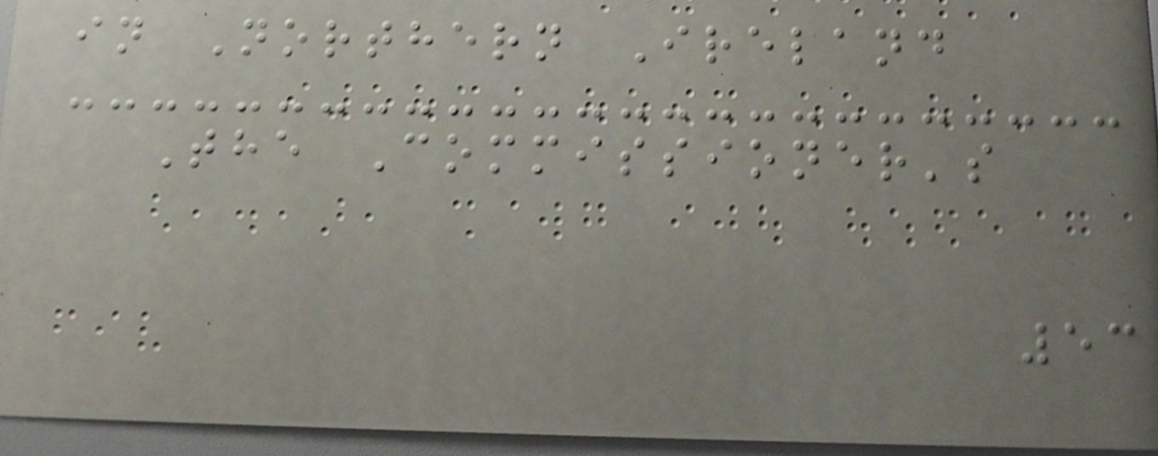in Northern Ireland
The Commissioner's
53
